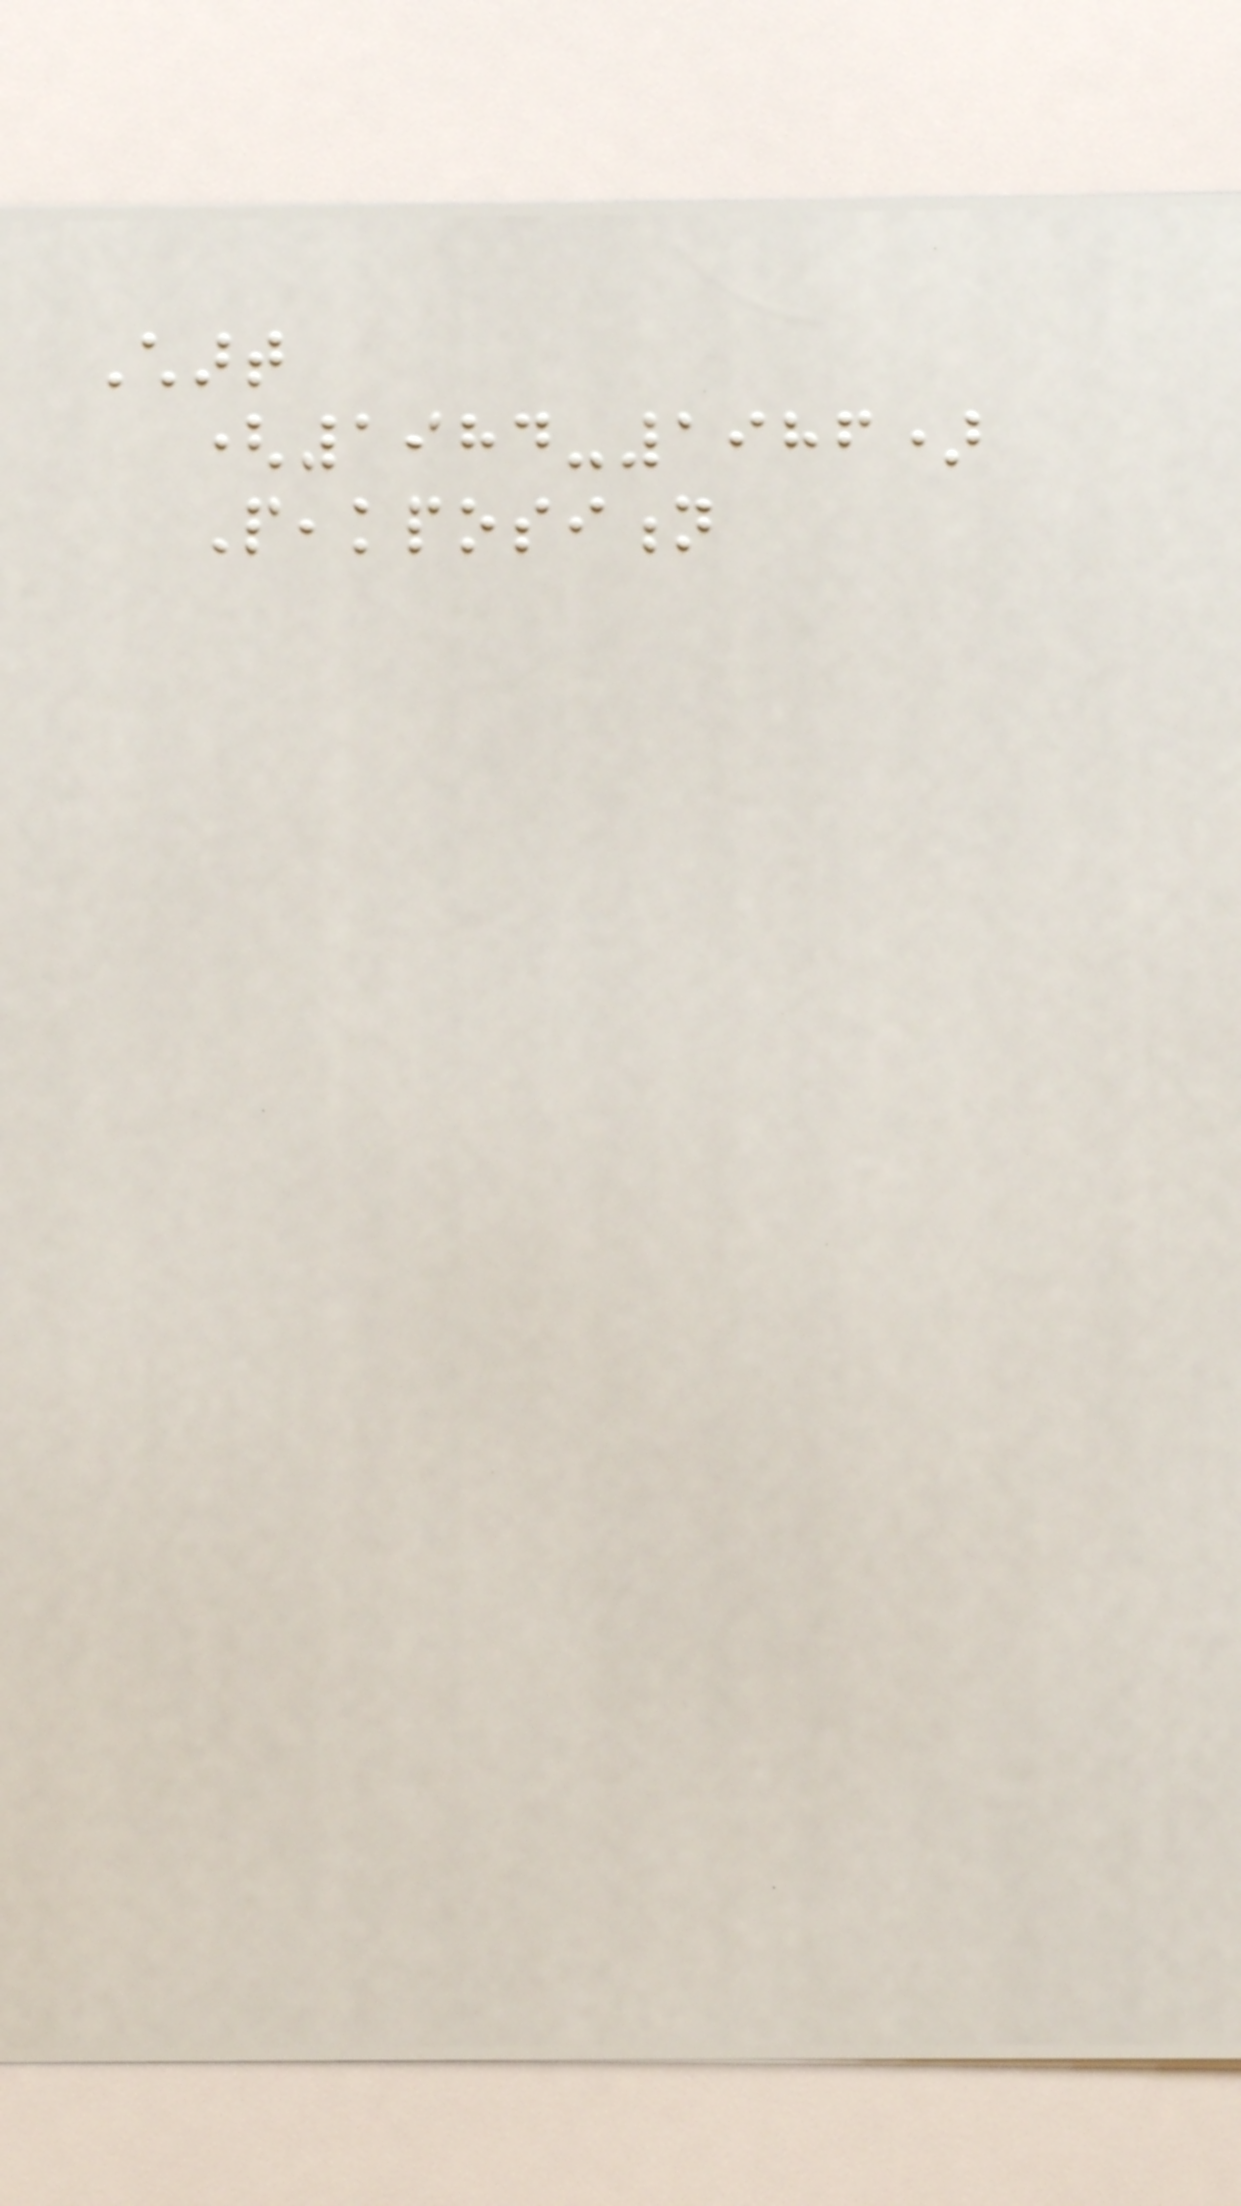Chart
(1984-1986)
Peakposition
